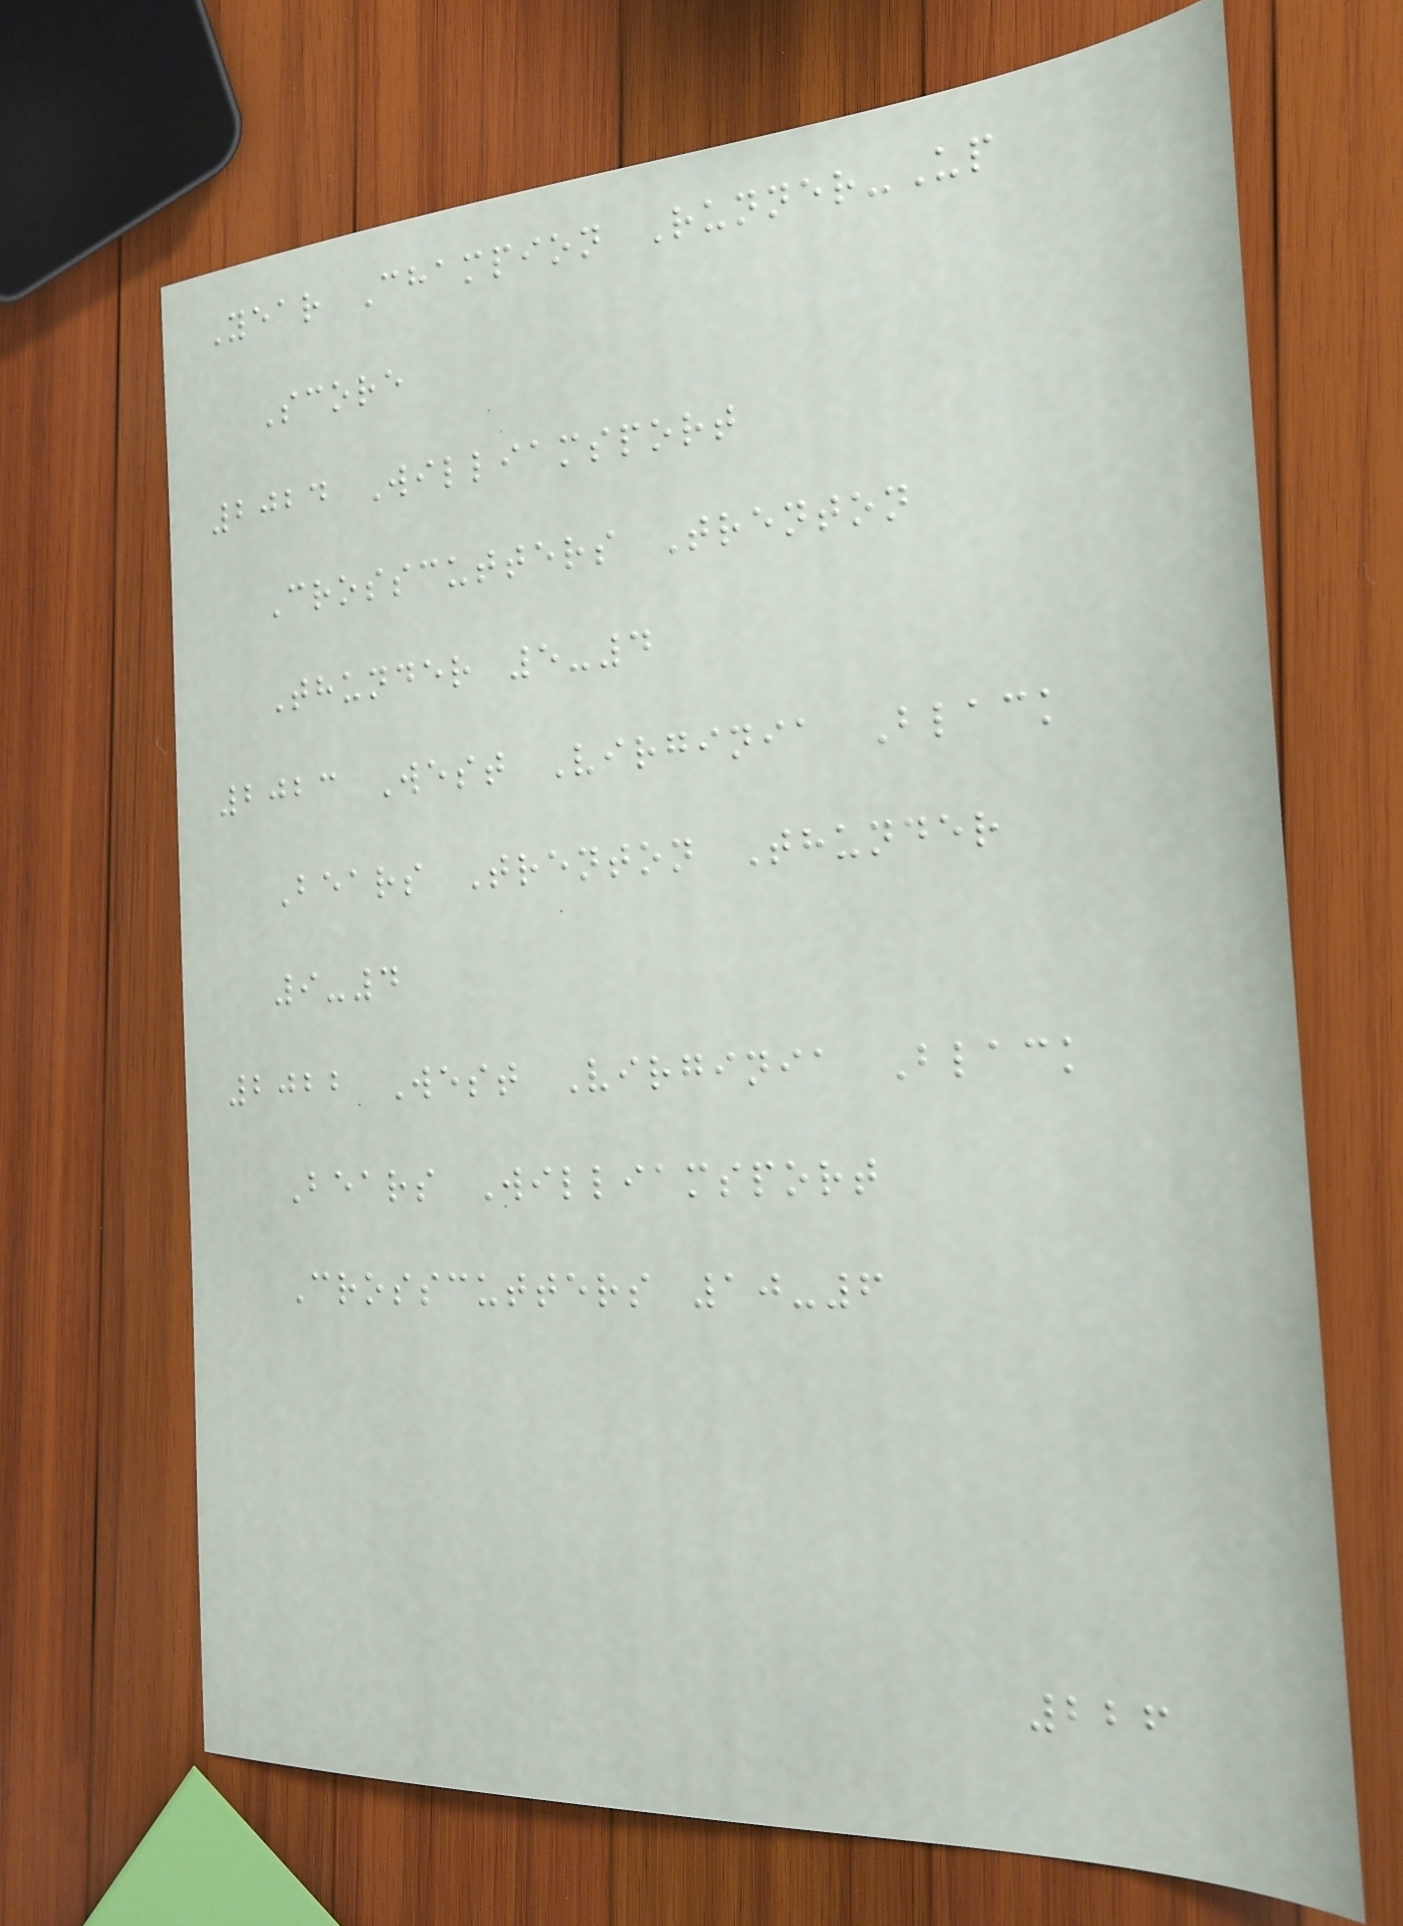Year Champion Runner-Up
Score
2024 Williamsport
Crosscutters Trenton
Thunder 5-4
2023 West Virginia Black
Bears Trenton Thunder
9-4
2022 West Virginia Black
Bears Williamsport
Crosscutters 10-6
226
